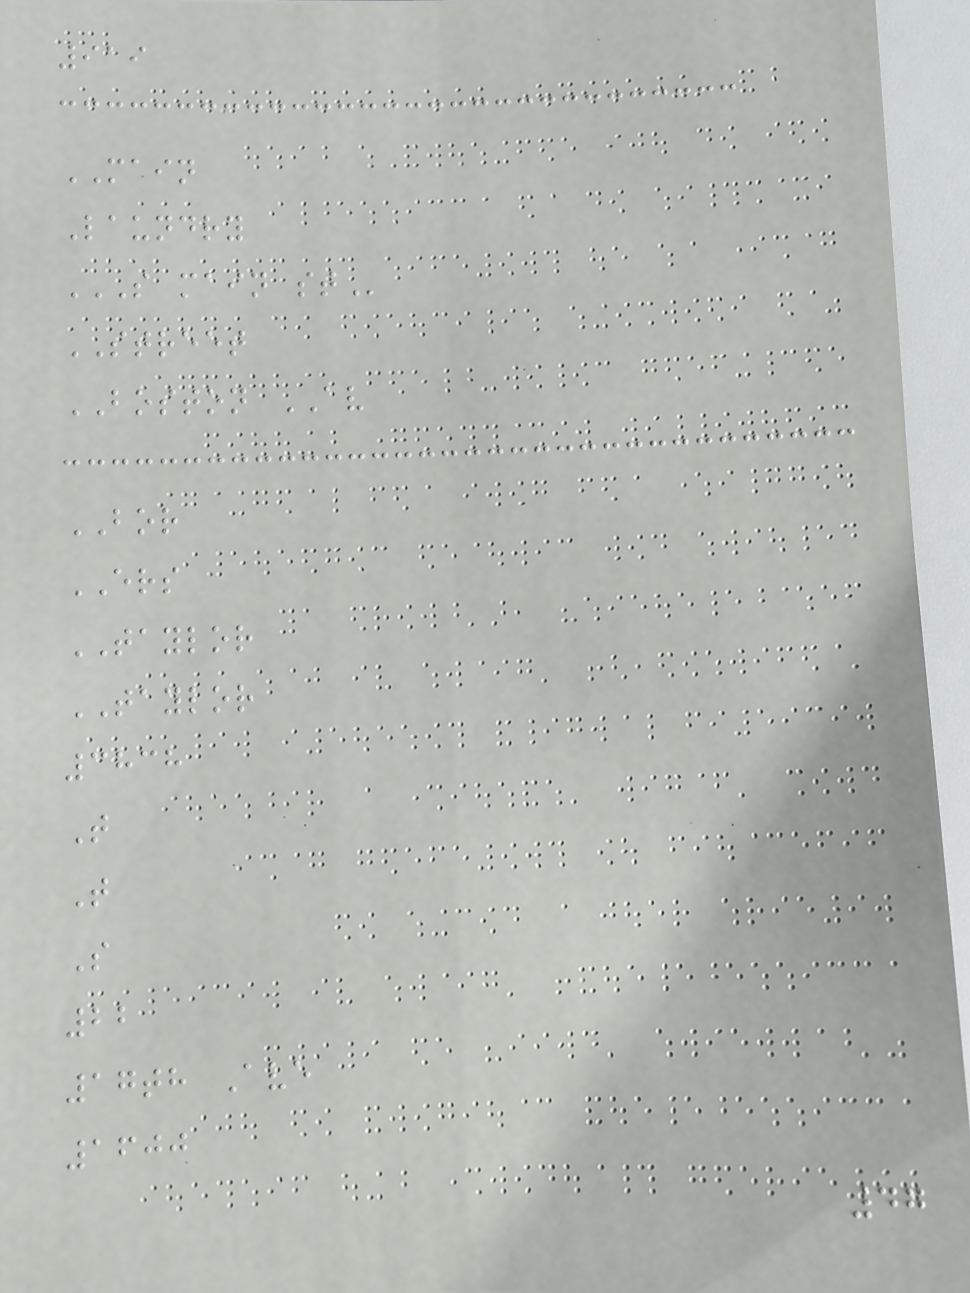919
MAIN
Laundry
S MAIN ST
STREET
BOSTON AV
BOR
ERS
TAYLOR
TAYLOR
3838
T
T
S
22
17th Ave
1600
47
